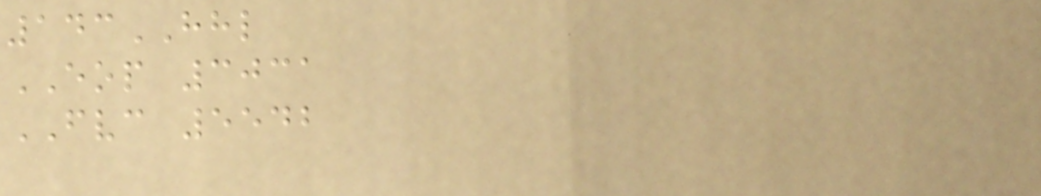143HHL
EOP 3031
FVC 5542
